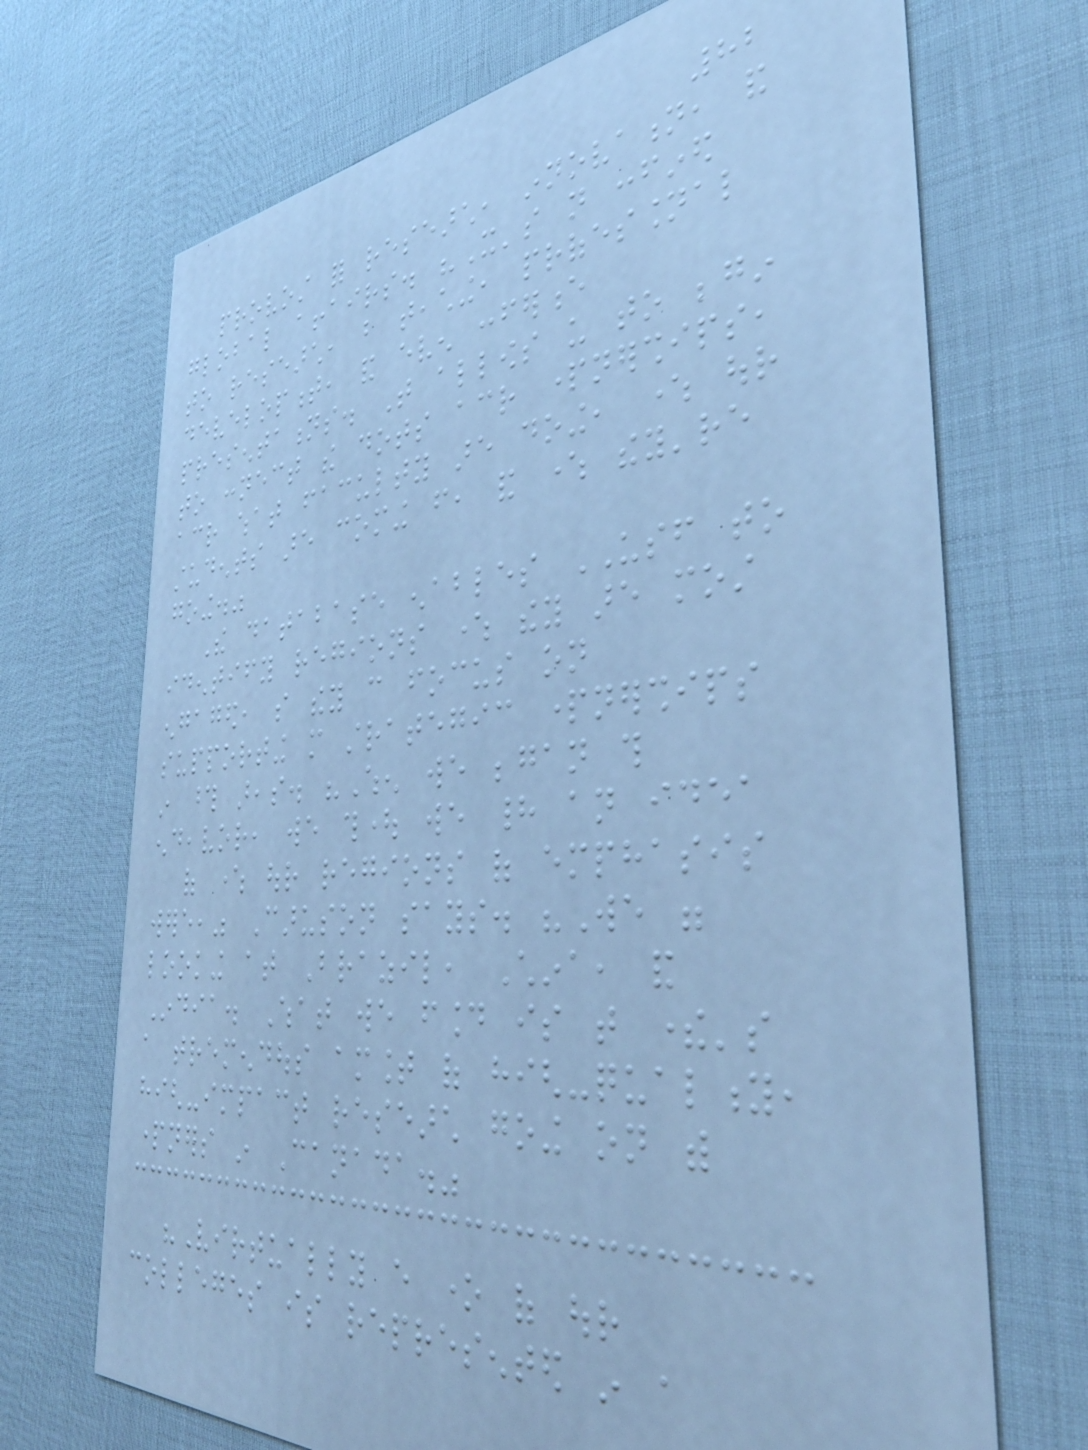82
provost for research, innovation, and
global affairs. "It's not confined
to research, but teaching, professional
development, and even conference
presentations. That allows us to begin
to connect the dots across partnerships,
across what faculty are doing, where our
students are coming from, and where they're
going."
The database enables USF to
identify regions where they are most
engaged, so they can focus on
supporting more strategic partnerships
in those areas. "When we began this
endeavor, we thought we had an idea
of where our regions of emphasis
were," Caruson says. "We were
looking at Brazil, China, and
India. What we found is that there's
a tremendous amount of high-quality,
high-impact research going on with
partners in Canada."
"Virtually every one of our
colleges is represented in a
